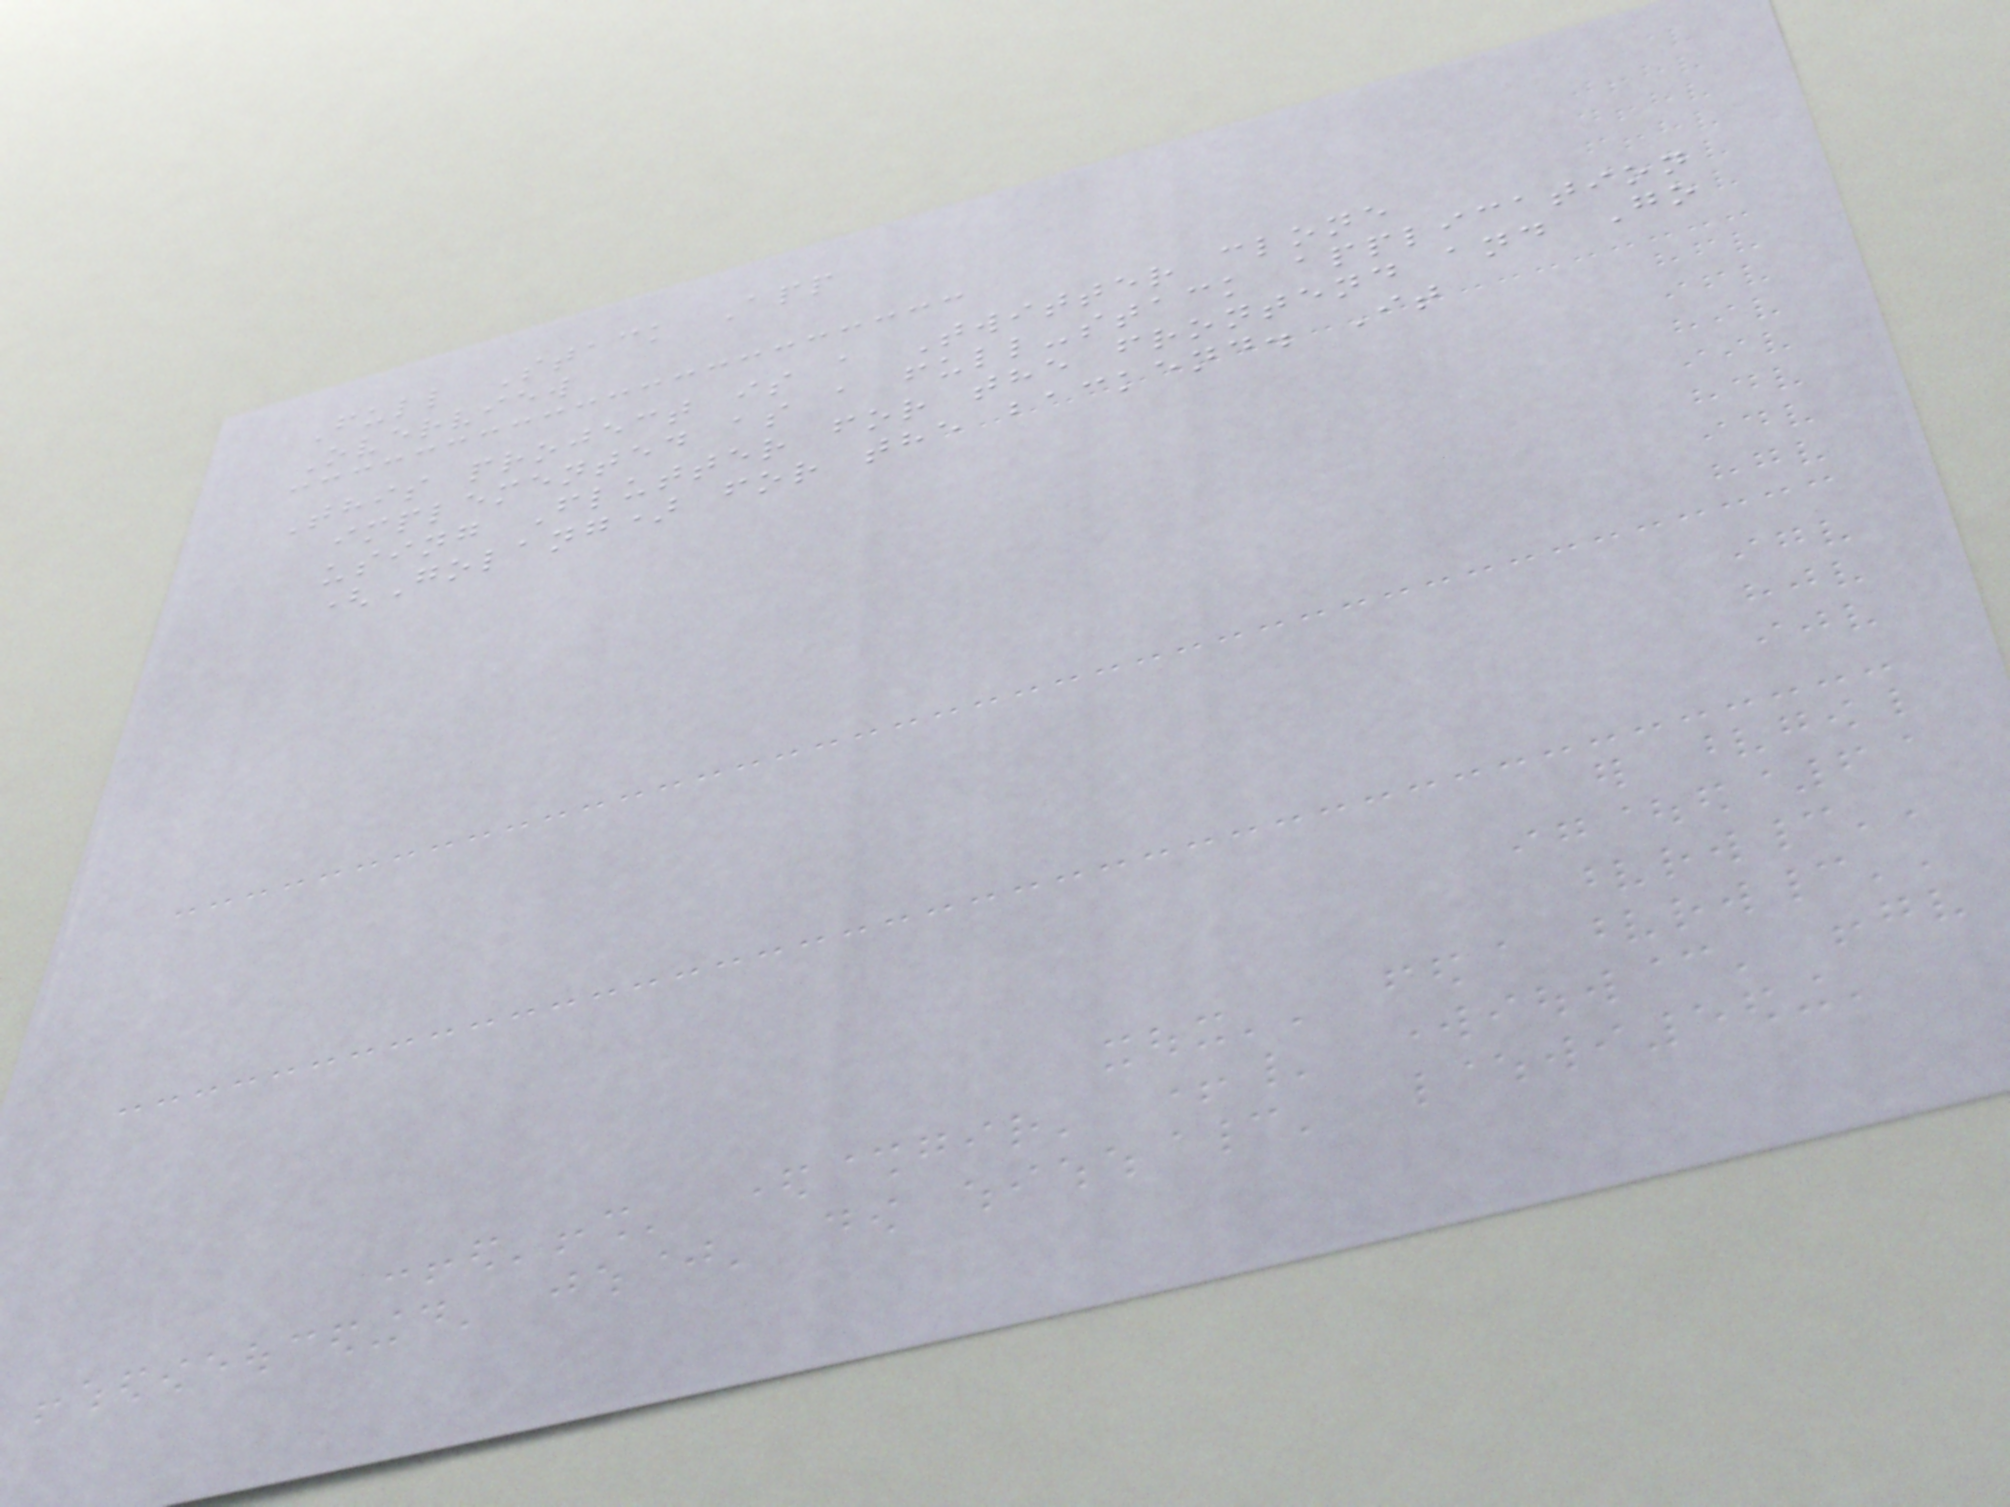Full Stack App
Overview
This project is a Twitter clone
implemented as a full-stack application
using Flutter for the frontend and Go
(Golang) for the backend. It
